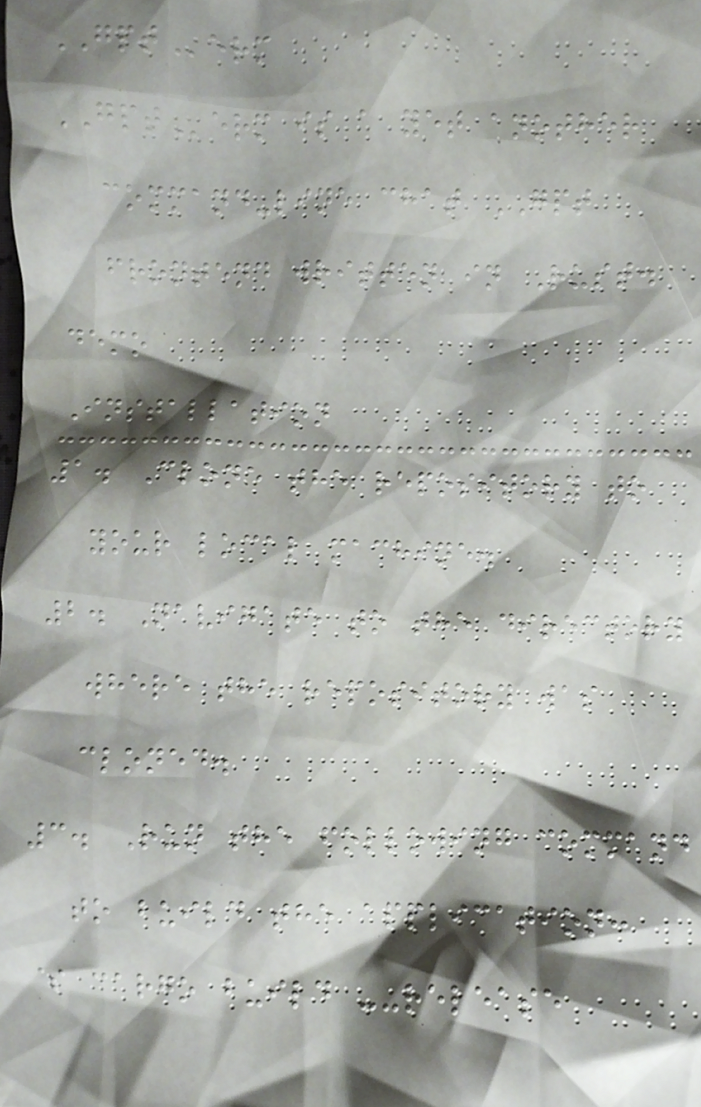GPTerm
GPTerm is a yet another
command-line chat GPT
frontend written in Rust.
demo
Installation
1. Clone the repository to
your local machine.
2. Navigate to the directory
where the repository was
cloned.
3. Run the following command
to build the application:
$ cargo build --release
